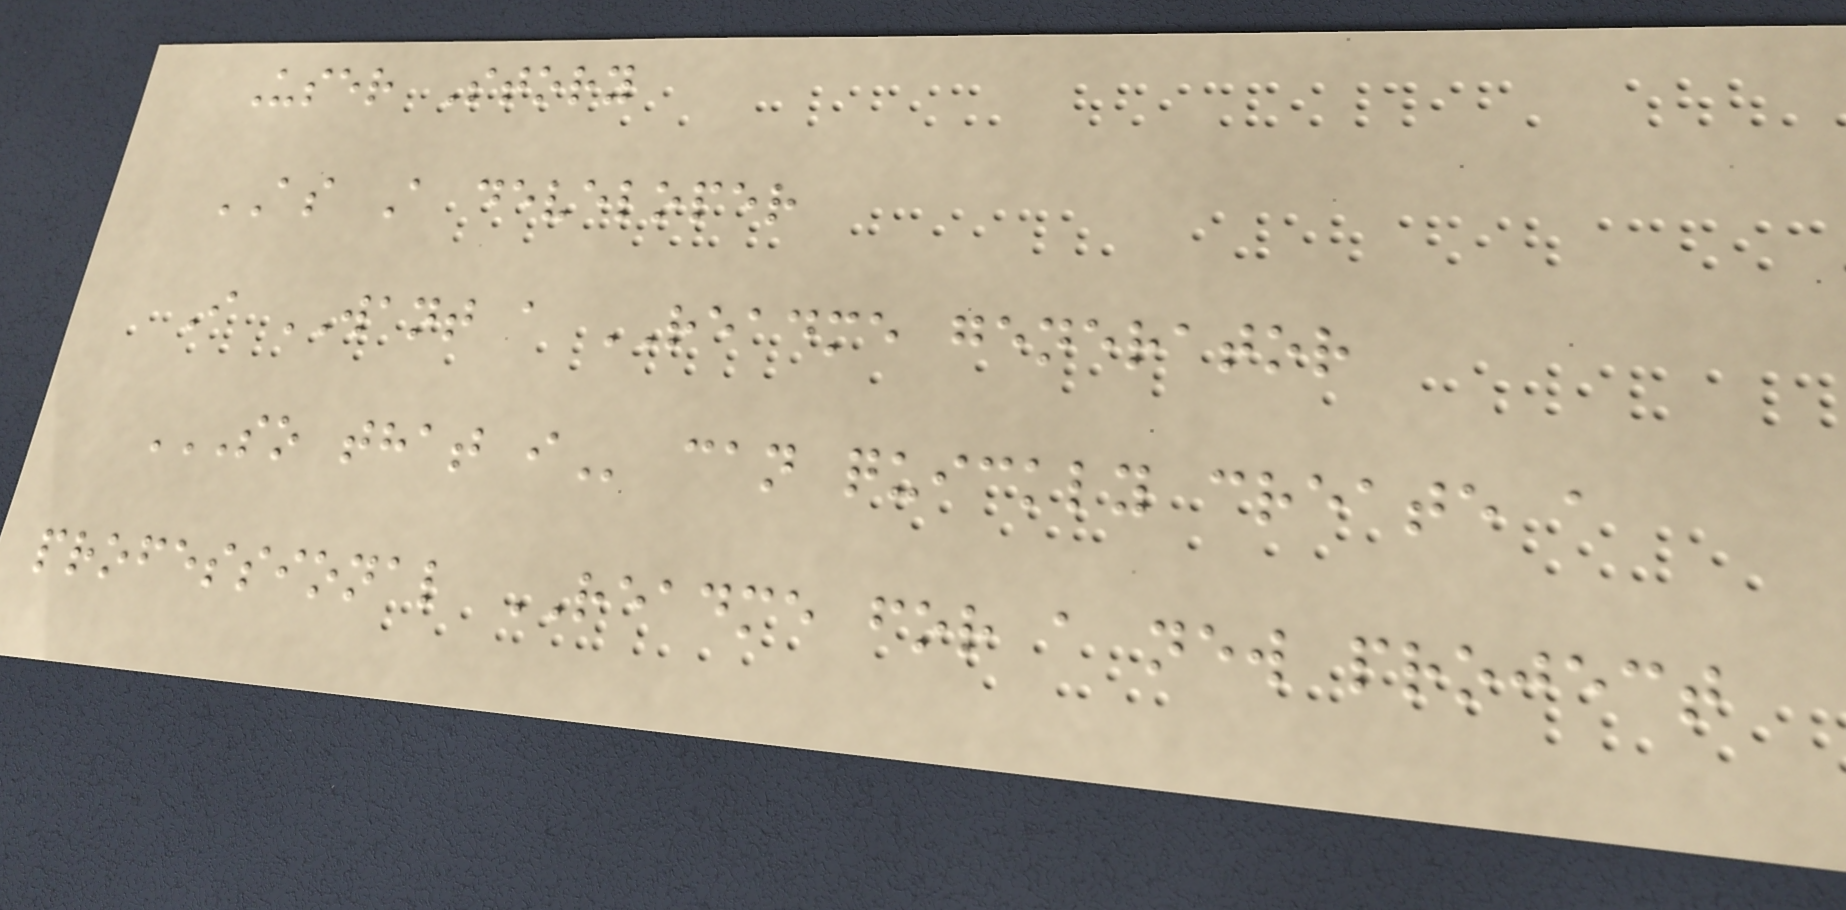User Story
AS A developer
I WANT a README generator
SO THAT I can quickly create a
professional README for a new project
